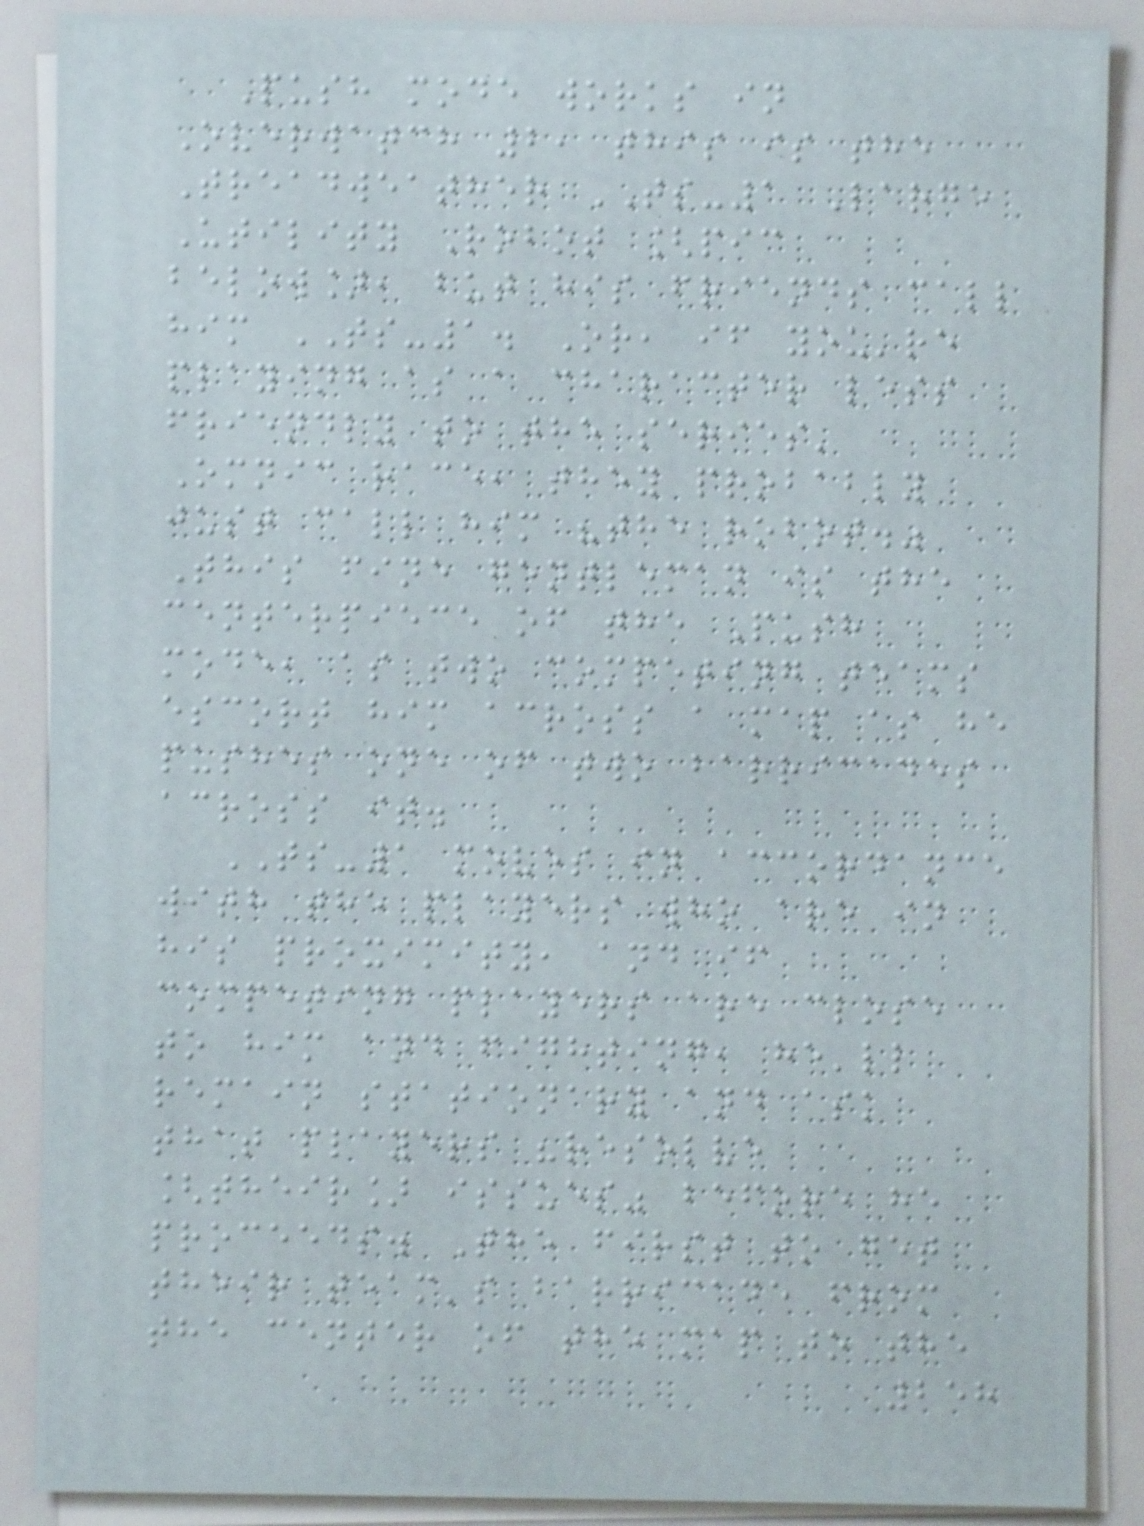Push mode works in
Overwatch 2, this is the
Treadweather TS-1 Large
Utility Robot [pic
below], but his friends call
him TS-1. Or, if you're
playing as a character less
friendly to the series'
Omnic race, they probably
just call him "the robot."
This fine gentleman is the
centerpiece of the Push
mode, as two competing teams
escort him across a map as he
pushes one of two barricades
across it.
TS-1 moves in accordance
with the players who are in
his proximity, and if
competing players are close
to him and fighting, he'll
remain stationary and ask
that players "resolve
[their] issues" before he
proceeds. The first to get
their team's barricade from
the center of the map to the
258
